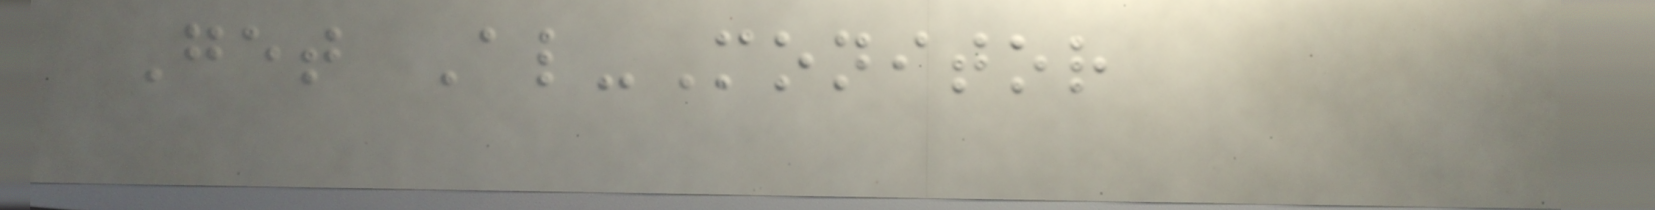Get Al-Monitor
